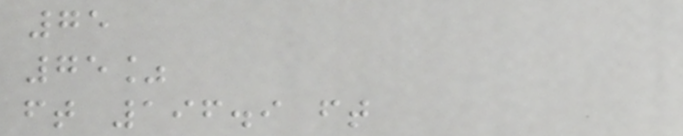75
75%
ft 196.9 ft
